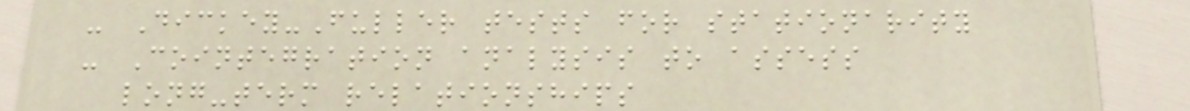- Dickey-Fuller tests for stationarity
- Cointegration analysis to assess
long-term relationships
